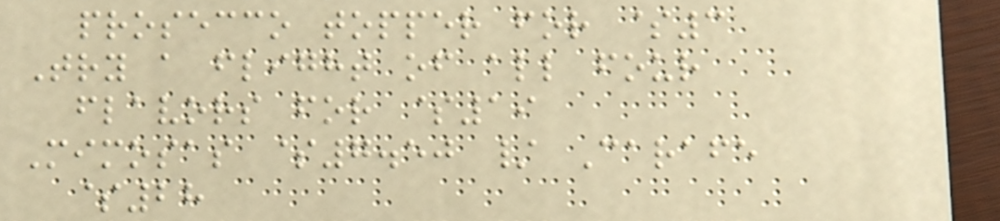prosecco topper for $3
Try a flight of all four
flavors for $19
Mimosas $7.50 / Carafe
$28
